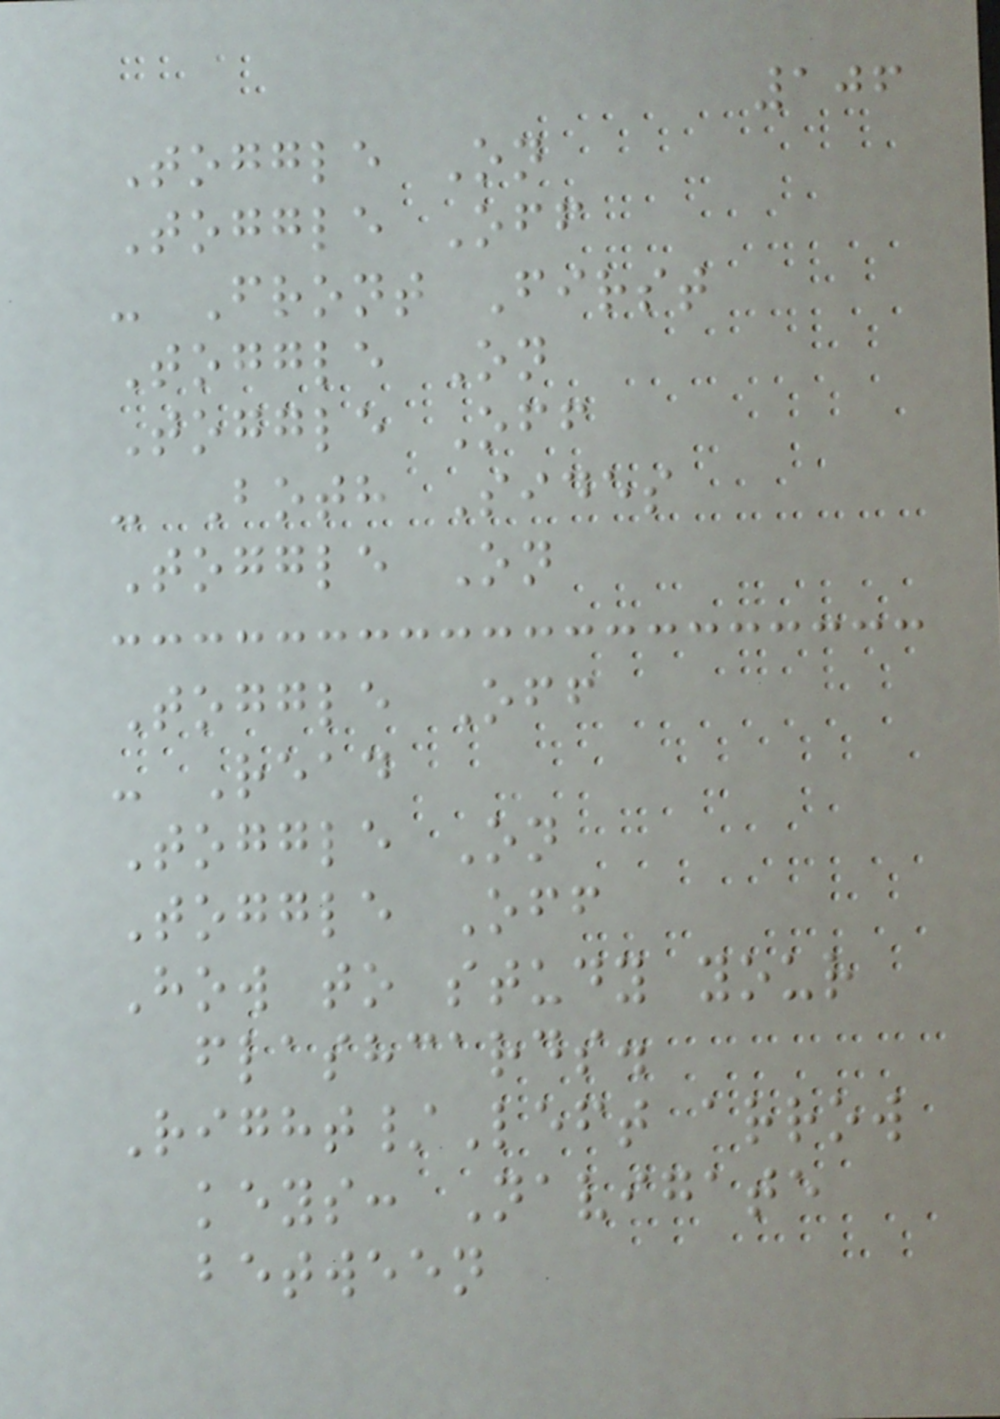106
Toggle On
Toggle Off
- Front First
Toggle On
Toggle Off
- Both Sides
Toggle On
Toggle Off
- Read
Toggle On
Toggle Off
How to study your
flashcards.
Right/Left arrow
keys: Navigate
between
